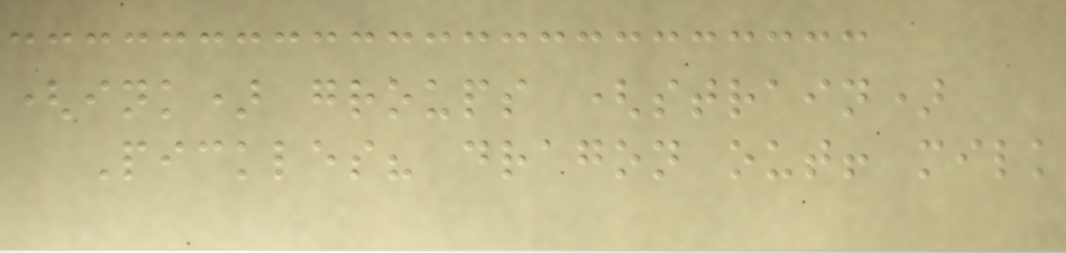(ink) groups (strain)
Pickles? dragon out! milk
